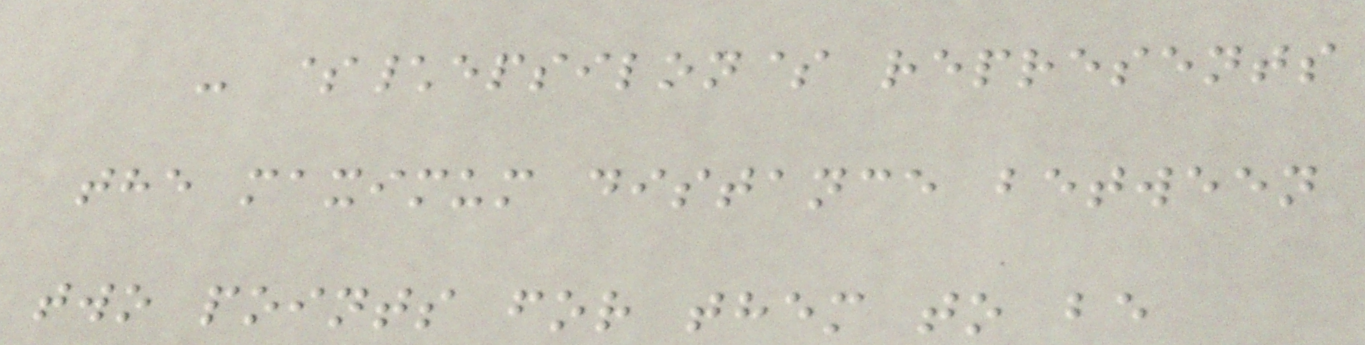- $\epsilon$ represents
the maximum distance between
two points for them to be
